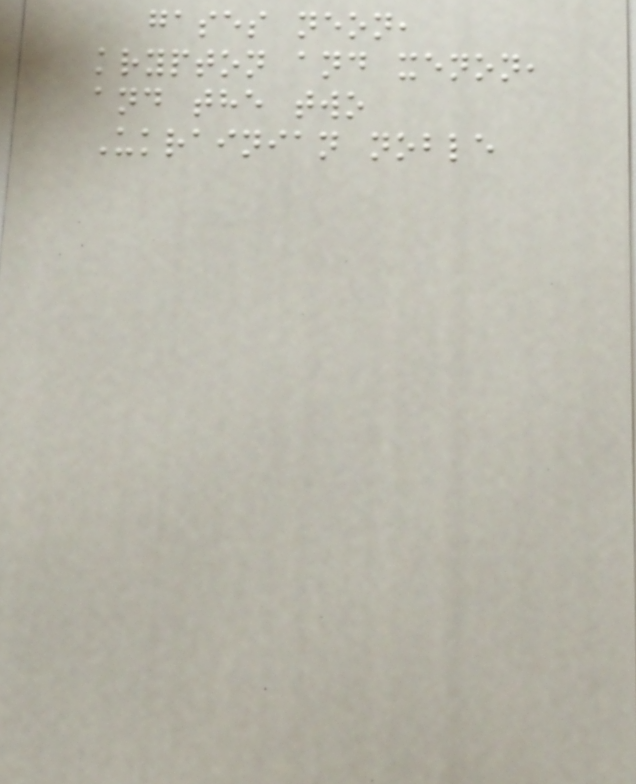gases neon,
krypton and xenon,
and the two
Ukrainian noble
